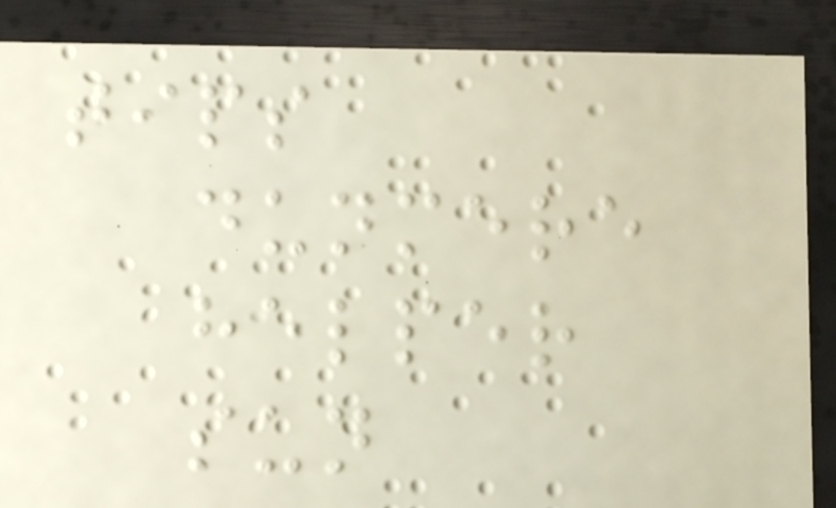tips
dunmere
helper
sun
